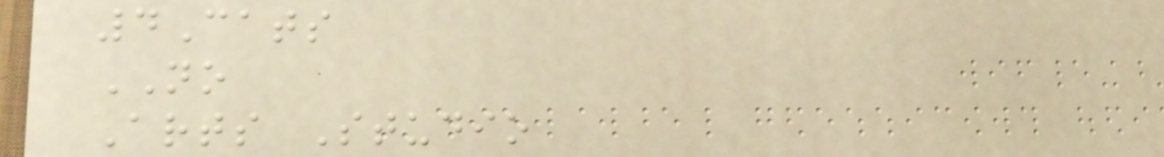4Cats
NO
Arts Studio
